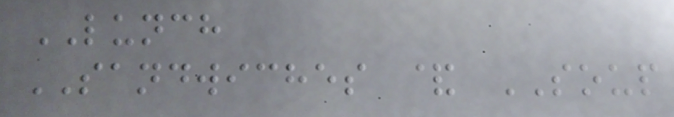LUNCH
SANDWICHES & SOUP
